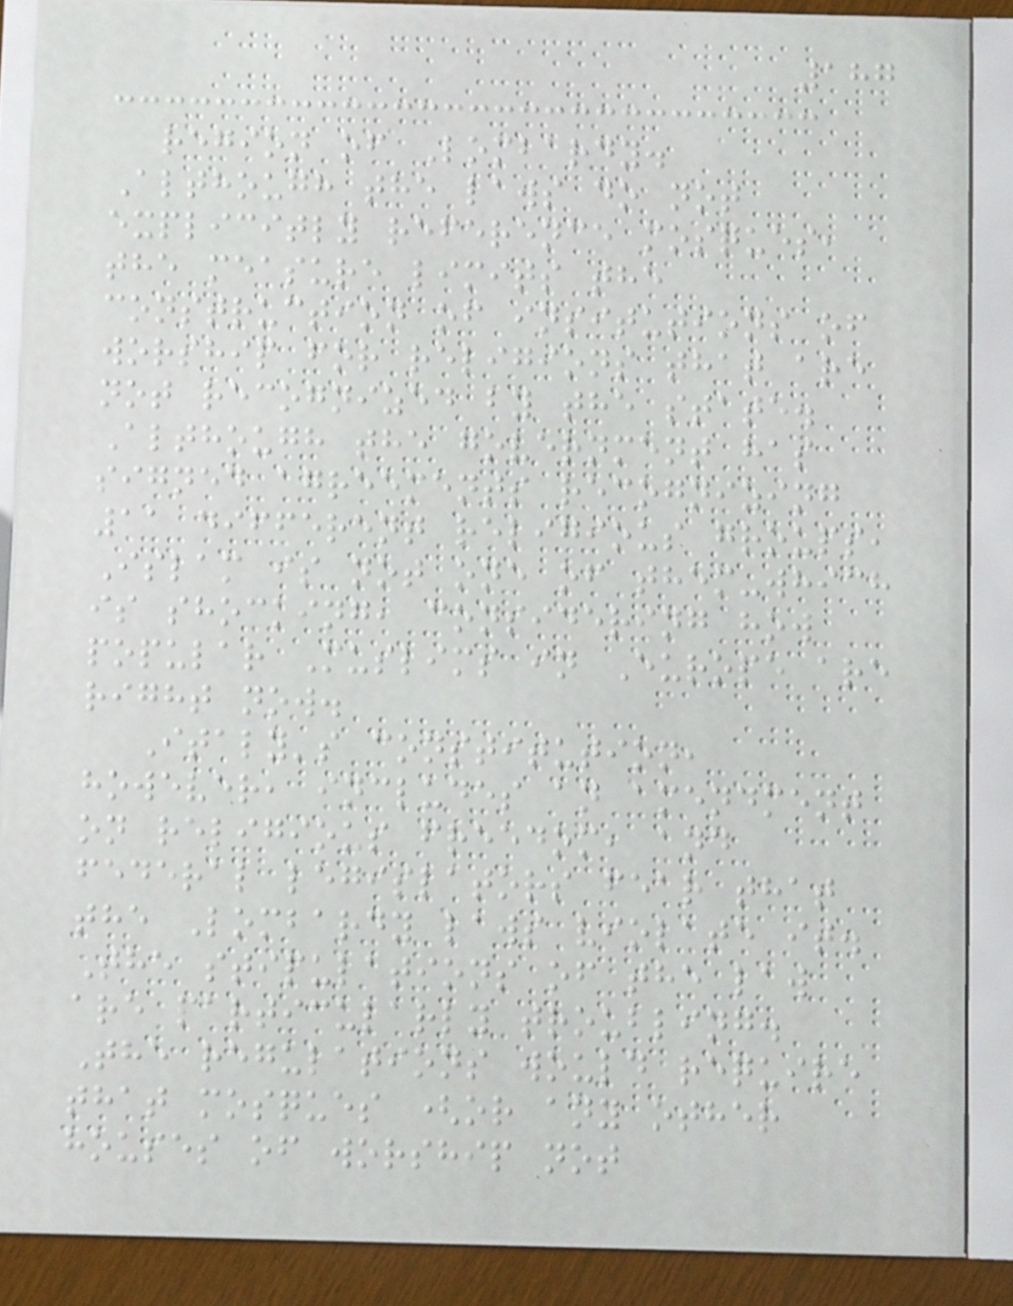187
region of Lombardy.
Although the laws do not
explicitly reference mosques,
the measure limits the
construction of insitutions of
worship for religions that are
not recognized by the state.
Although the government has
signed agreements recognizing
11 different religious groups,
Islam is not one of them-which
is shocking, considering how
popular Muslims in Europe are
right now.
Italy's constitution,
however, includes an amendment
on religious freedom, and
federal legislators fear that
the Lombardy laws violate it.
The stipulations of the law
are particularly troubling.
The regulations would require
that mosques (or any other
houses of worship not
